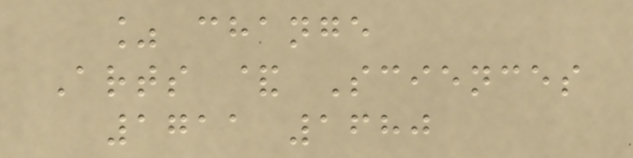% change
Arts & Sciences
1711 1680
